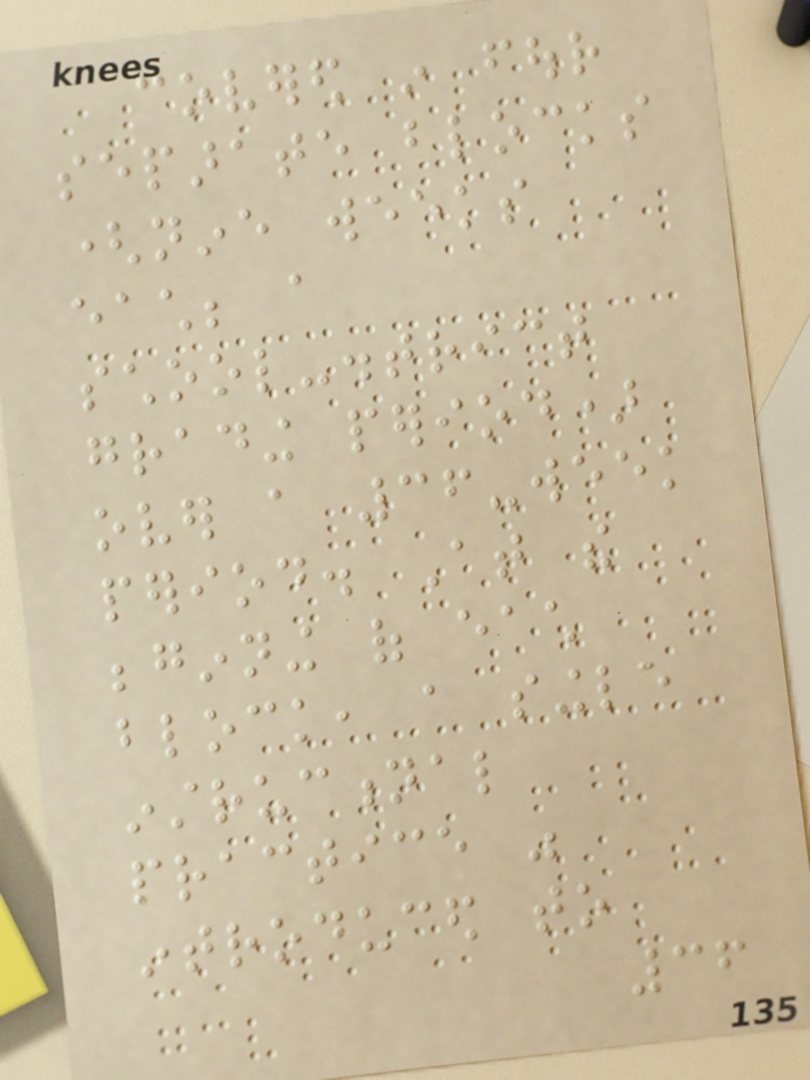covered in four
separate blocks
(nine weeks
each; a
school-district
grading period)
over a 36-week
period. At the
beginning of each
block, a single
instructional
practice was
introduced to
36
